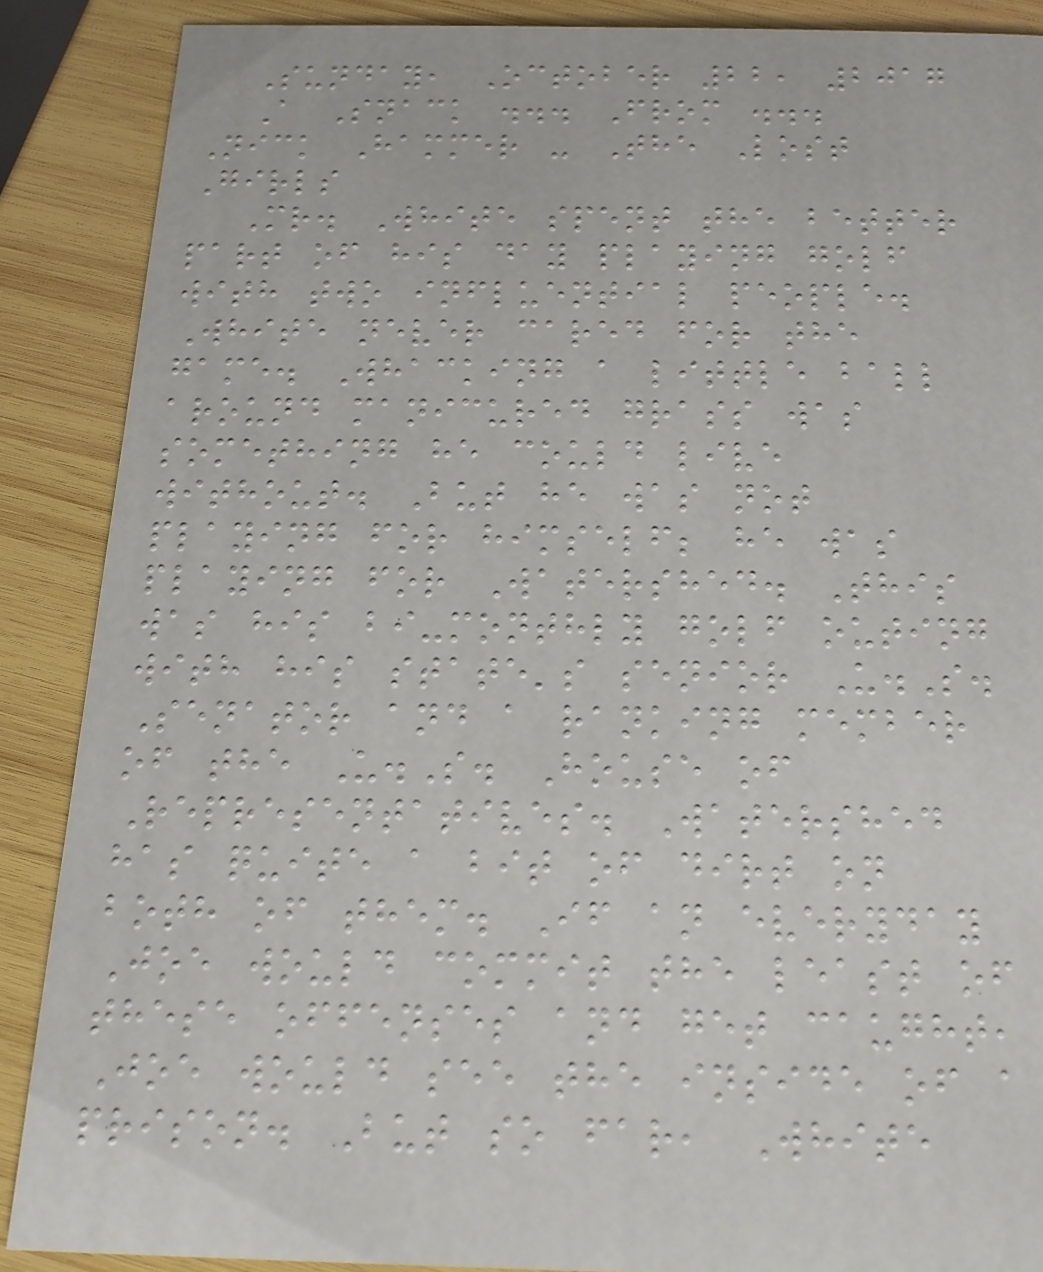Sunday, October 22, 2017
A Snack ... From ...
Nick Hammer - The Lost
Girls
Mr. White spent the better
part of his day playing golf
with two influential people.
White never cared for the
game. Whacking a little ball
around manicured grass was
something he could live
without. But he was not
playing for himself; he was
playing for Watershed. This
was his bi-monthly golf outing
with his state's senior U.S.
Senator and a ranking member
of the U.S. House of
Representatives. Watershed
has quite a bit of dirt on
both of them. If an everyday
Joe would commit the least of
these offenses and get caught,
Joe would see the inside of a
prison. But so far, White
